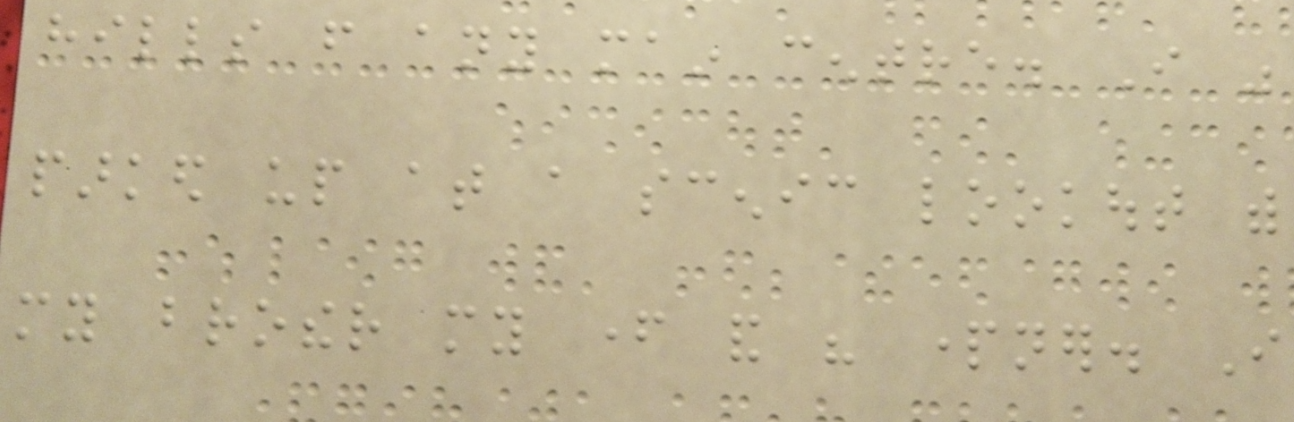hills from any main centre. I was
parked up at a scenic lookout with
my brother my father and his partner. I
